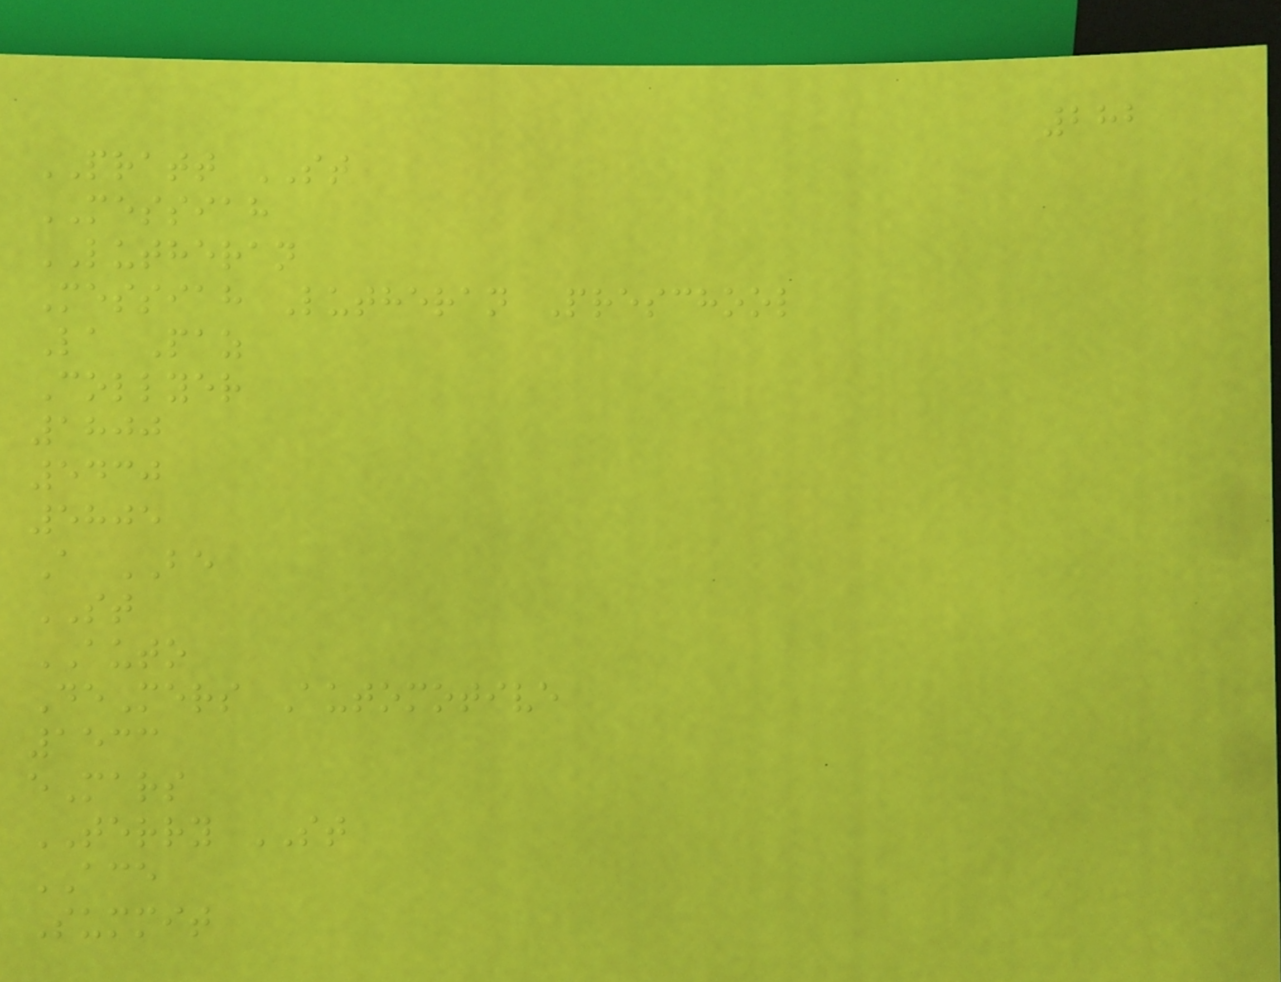282
PRATT ST
MESSIAH
LUTHERAN
Messiah Lutheran Preschool
La Paz
Collyer
1800
5430
5805
A BE
ST
AUTO
DeMers Automotive
1533
eMars
TERRY ST
ACE
Summit
